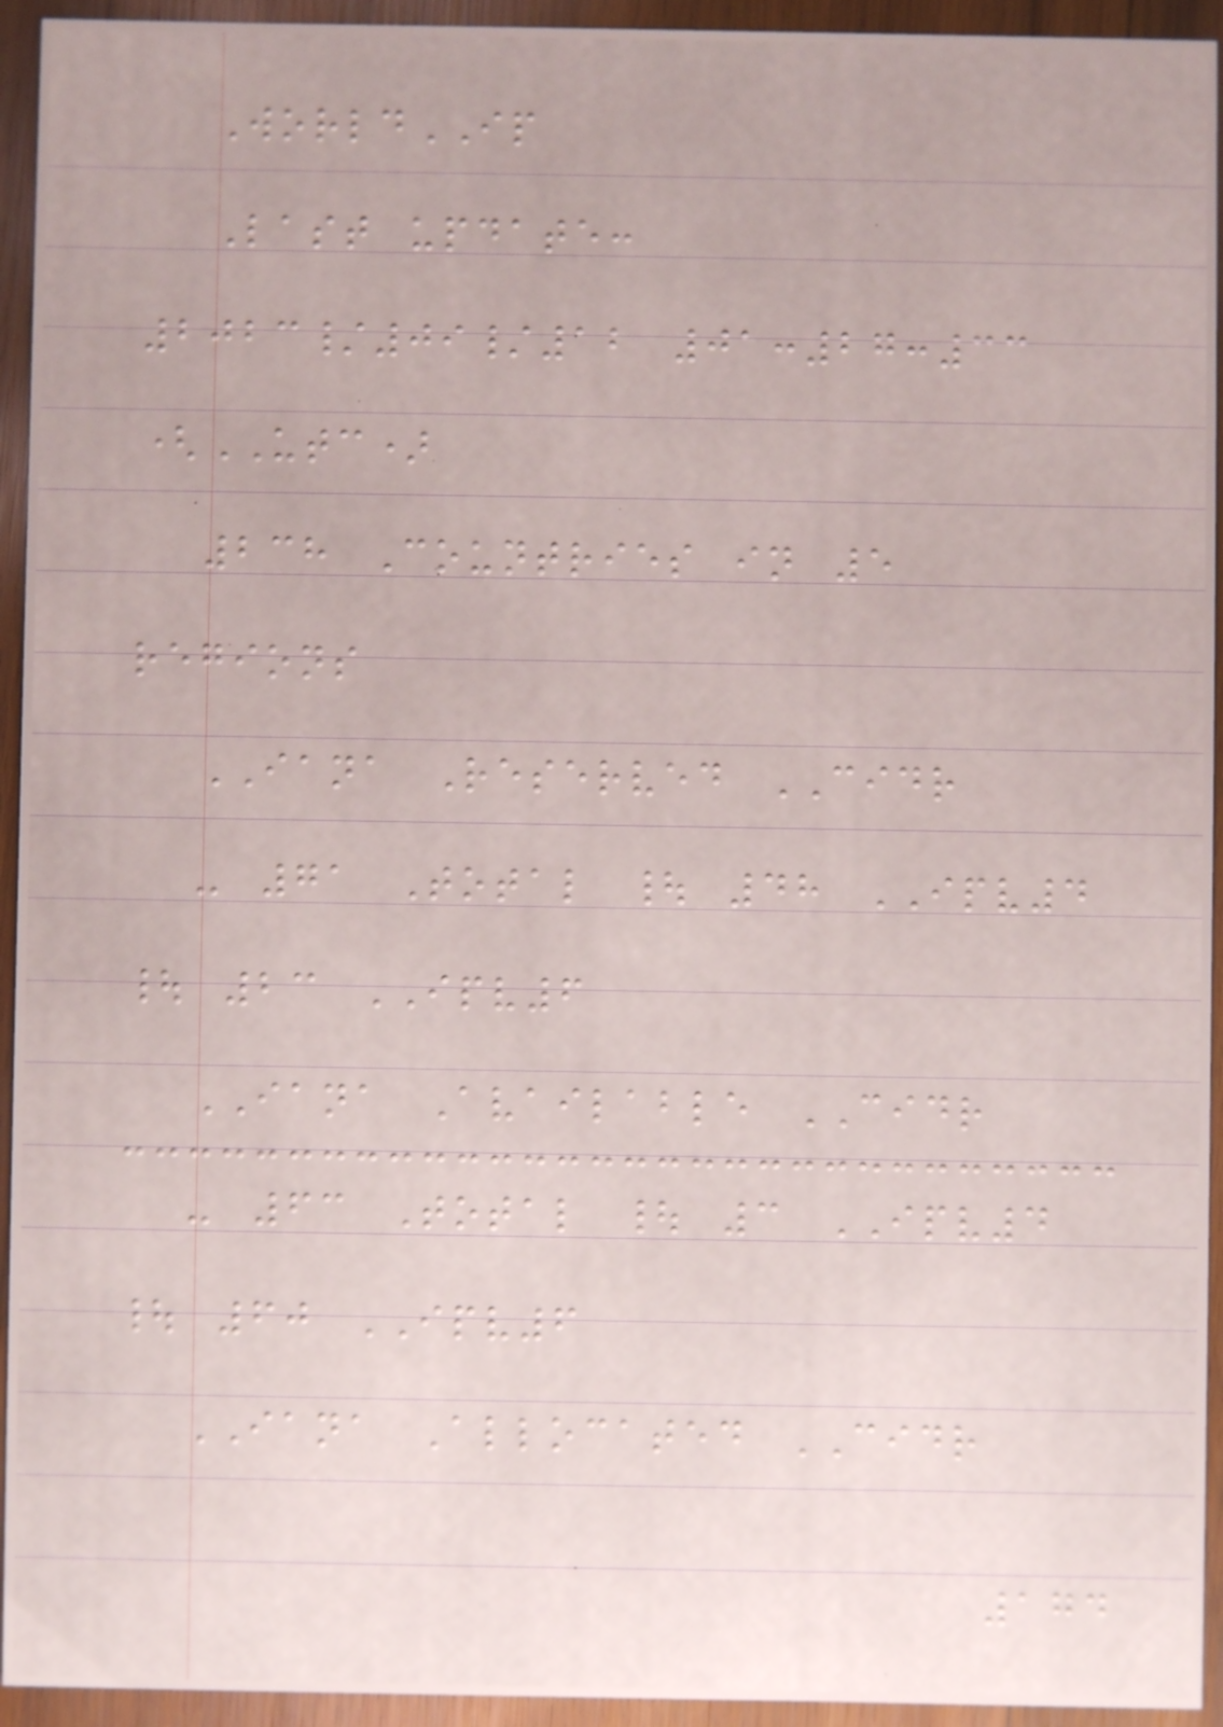WorldIP
Last update:
2023/09/12 01:27:33
(UTC)
238 Countries in 5
regions
IANA Reserved CIDR
- 71 Total | 48 IPV4
| 23 IPV6
IANA Available CIDR
- 63 Total | 3 IPV4
| 60 IPV6
IANA Allocated CIDR
174
